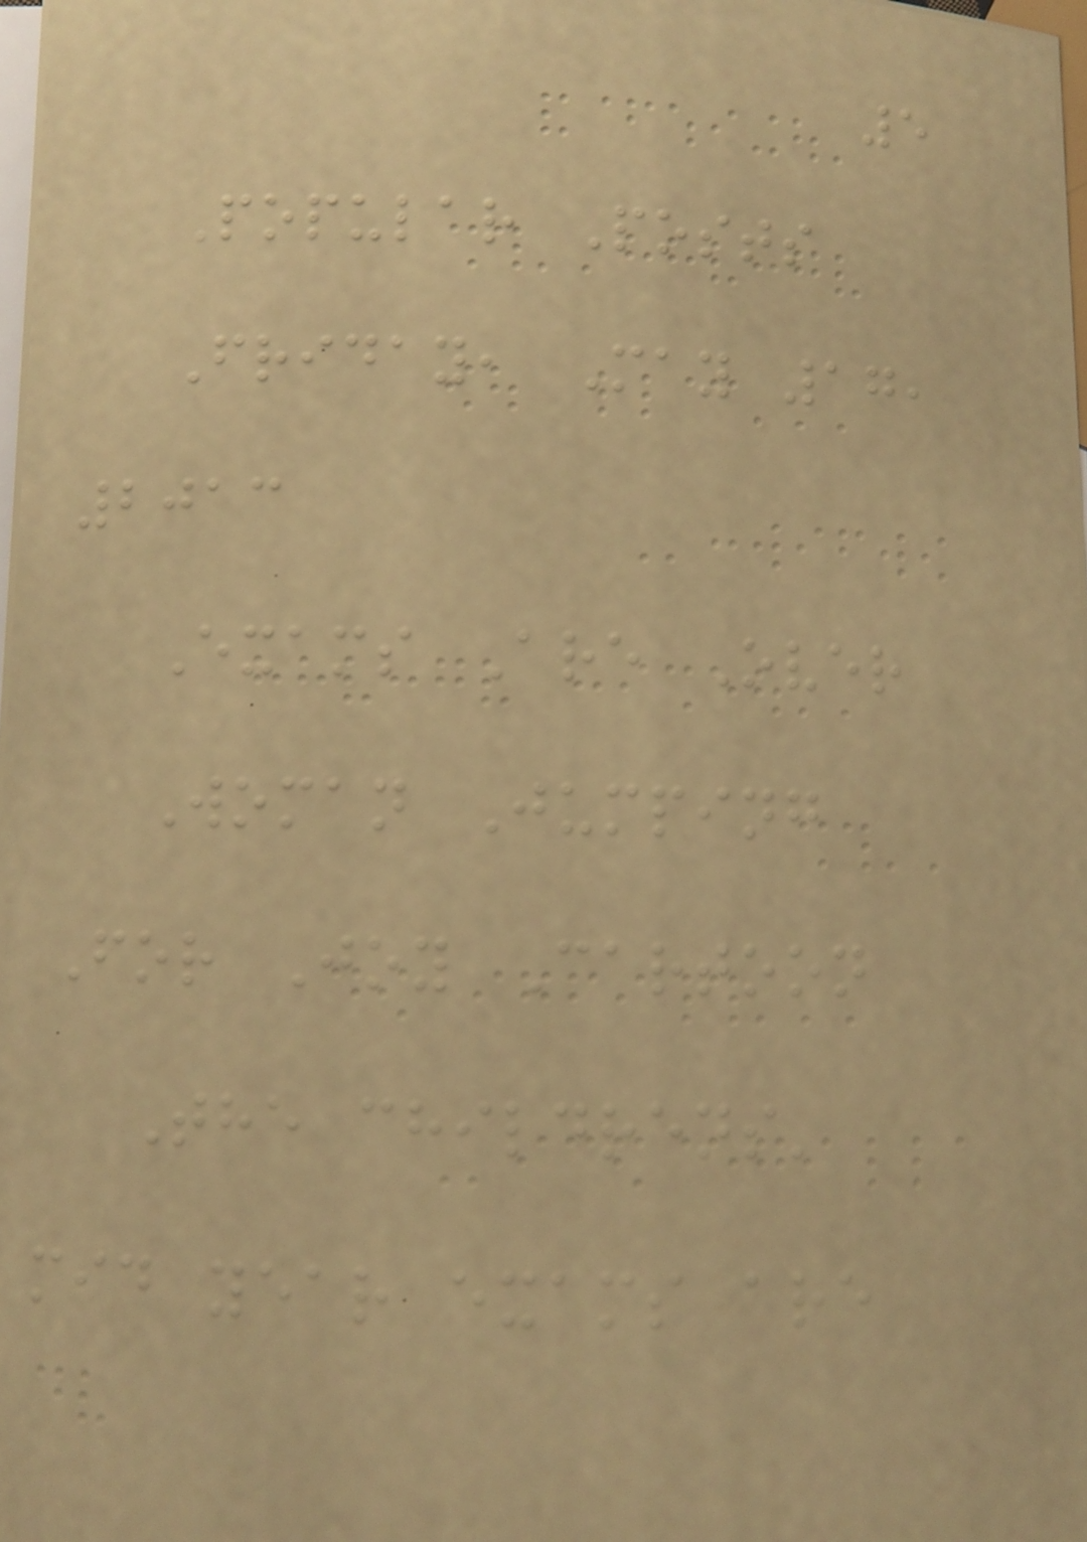5
Popular Posts
Friday, May 17,
2013
Exams Are Over
Woman Jumping
For Joy Cartoon
The childrens'
mid year exams are
